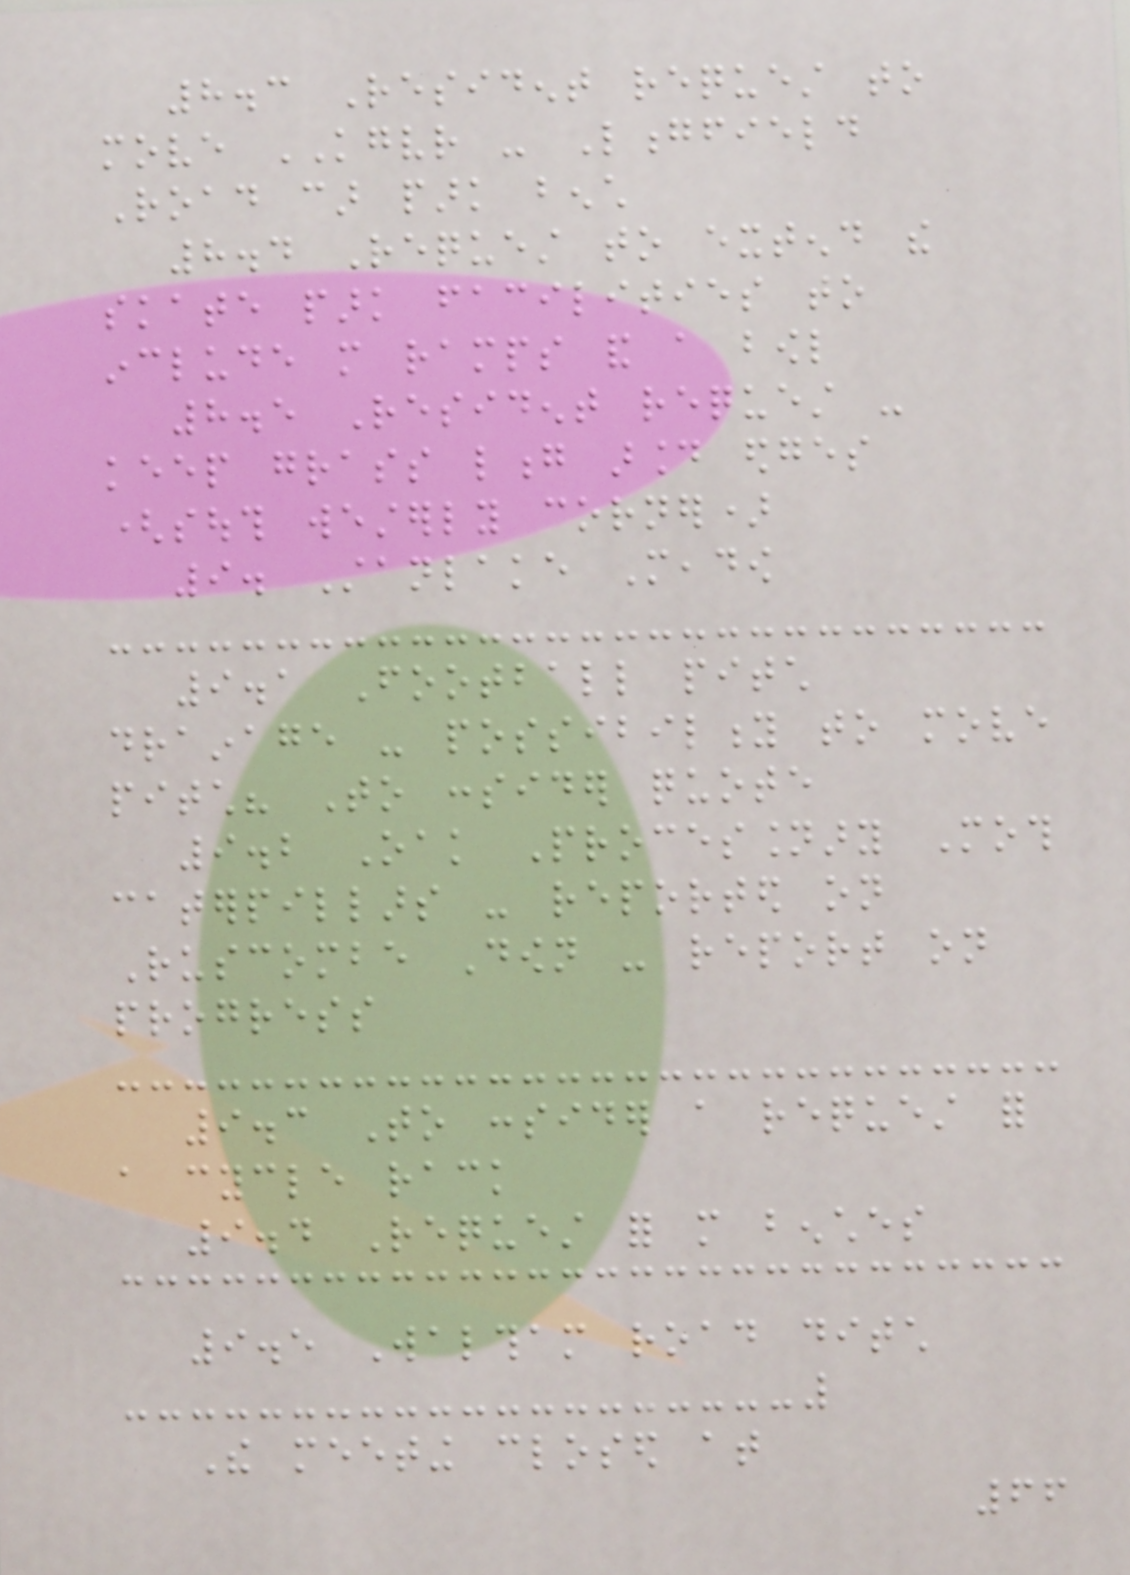8.3 Resident request to
move KGVR - Longfield
Road car park bench
8.4 Request to extend the
skate park facilities to
include more ramps and a bowl
8.5 Resident request -
keep grass long around edges
(south westerly corner)
9. Stanlake Meadow
9.1 Football pitch
drainage - possibility to move
pitch? To consider quote
9.2 Oak Processionary Moth
caterpillars - reported on
Ruscombe Down - report on
progress
9.3 To consider a request for
a cycle rack
9.4 Request for more benches
9.5 Waltham road ditch
The meeting closed at
66
